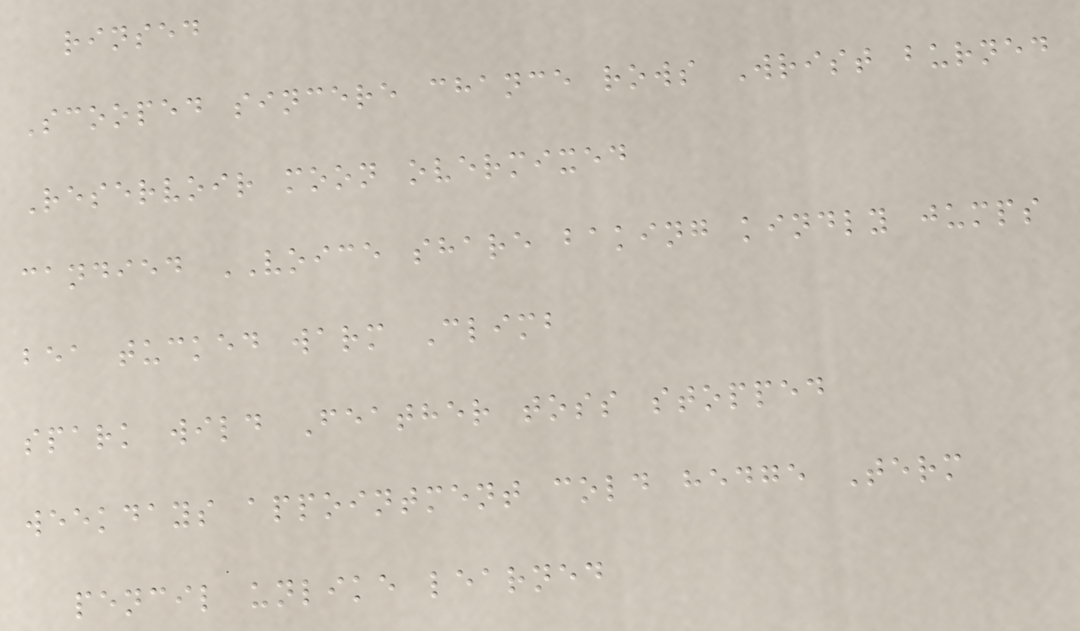rinsed
Scooped sincere chance rows Wrist burned
Reservoir moon overmixed
candied VOICE share baking kindly jumps
bea tucked warm Climb
spark wild Feather toss stopped
weekdays appointment cold hedge Term
pencil unlike learned
